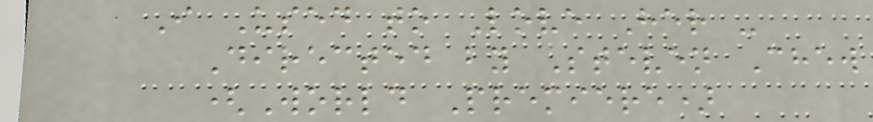I Used to Love Her -
Directed by Steven Chew
(World Premiere)
